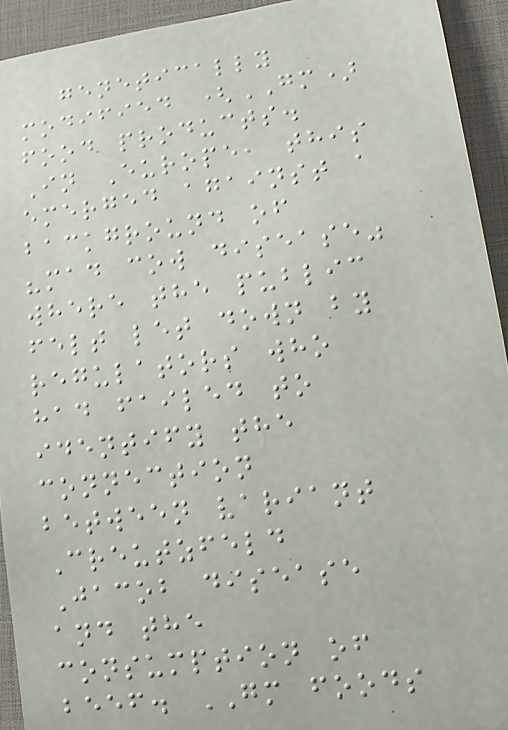genetically
modified (GM)
food products.
In Europe, this
emerged against a
background of
"mad cow disease"
where the public
felt let down by
regulators who
had failed to
identify the
connection
between variant
Creutzfeld
Jacob disease
and the
consumption of
beef. GM foods
